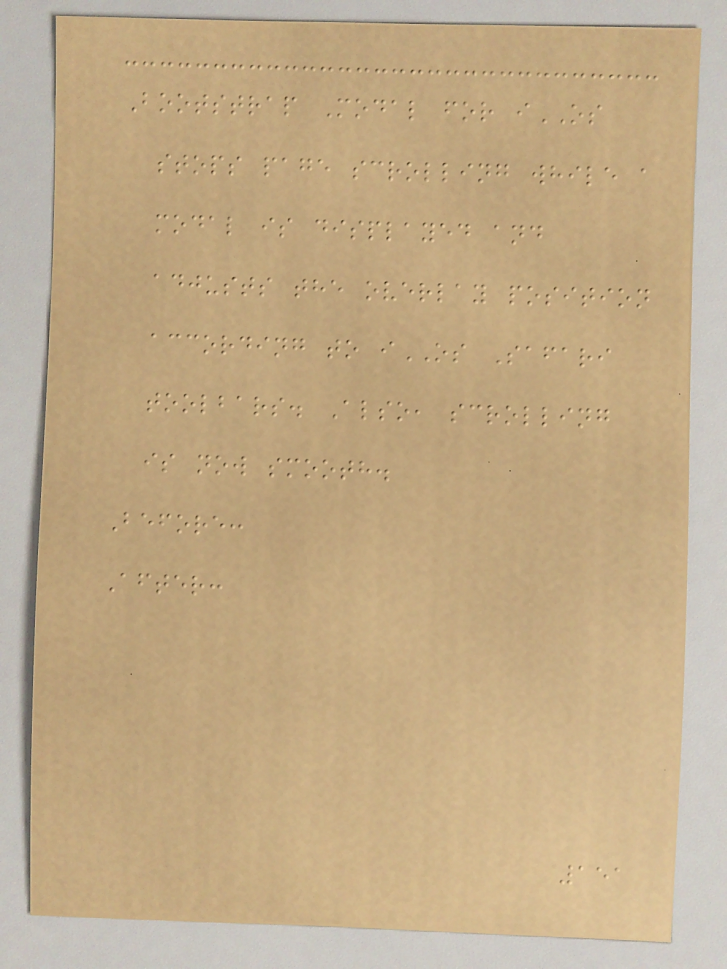Bootstrap Modal for iOS
stops page scrolling while a
modal is displayed and
adjusts the overlay position
according to iOS Safari
toolbars. Also, scrolling
is now smooth.
Before:
After:
151
